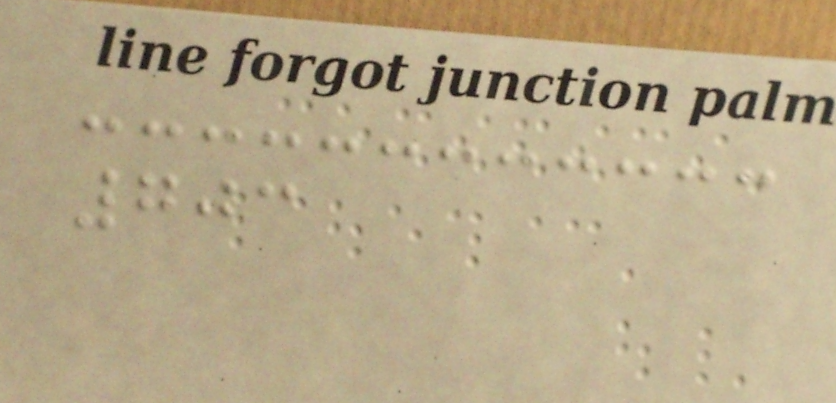703
